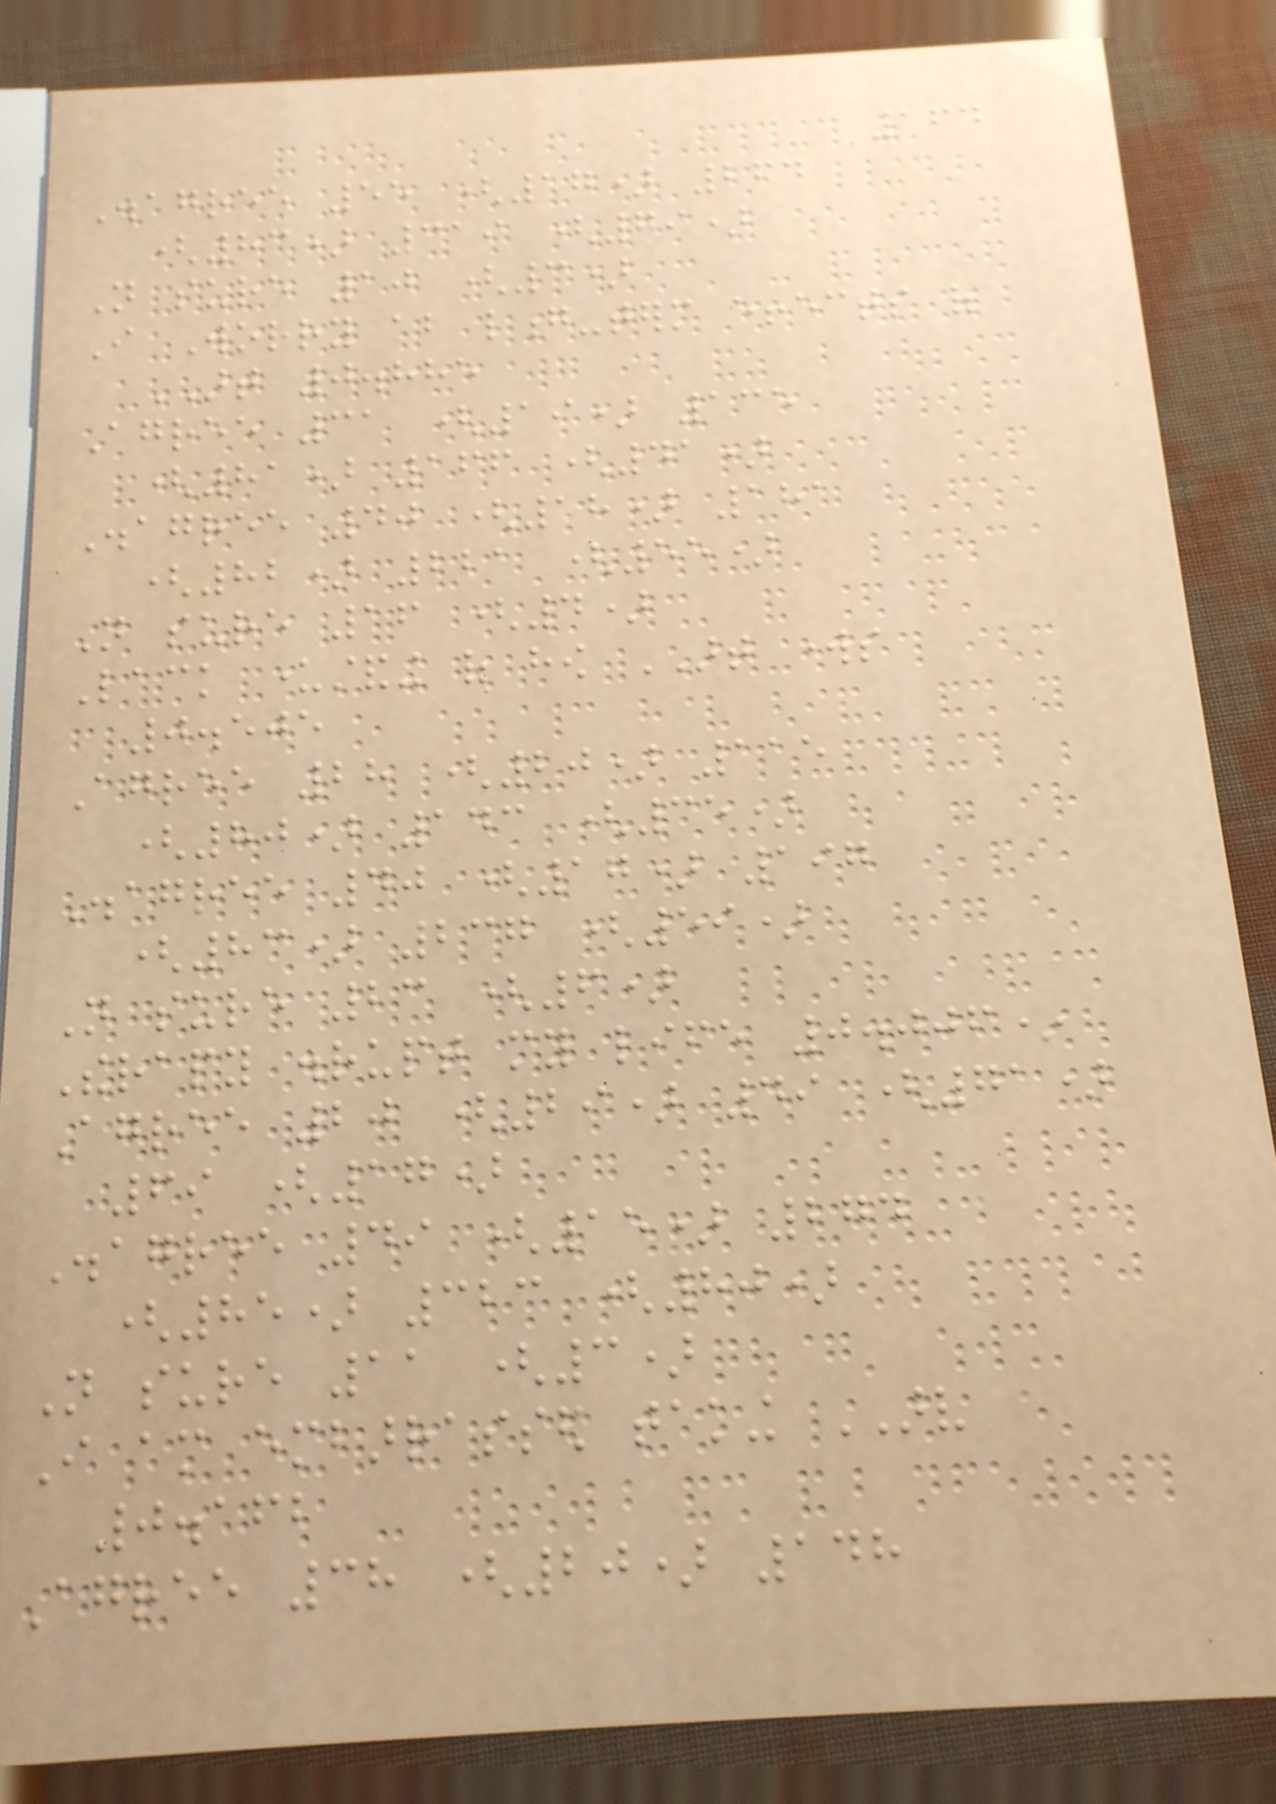164
Disagree 55 (17) 264
(83) 319 (79)
Not sure 10 (3)
I Worry about long-term effects of
ART 0.885
Agree 31 (19) 135
(81) 166 (41)
Disagree 40 (18) 181
(82) 221 (55)
Not sure 16 (4)
Lack understanding of how ART works
0.505
Agree 28 (20) 115
(80) 143 (35)
Disagree 40 (17) 197
(83) 237 (59)
Not sure 23 (6)
Therapy disrupt my life 0.006*
Agree 20 (29) 49 (71)
69 (17)
Disagree 49 (15) 274
(85) 323 (80)
Not sure 11 (3)
I am embarrassed taking ARV
0.162
Agree 38 (20) 148
